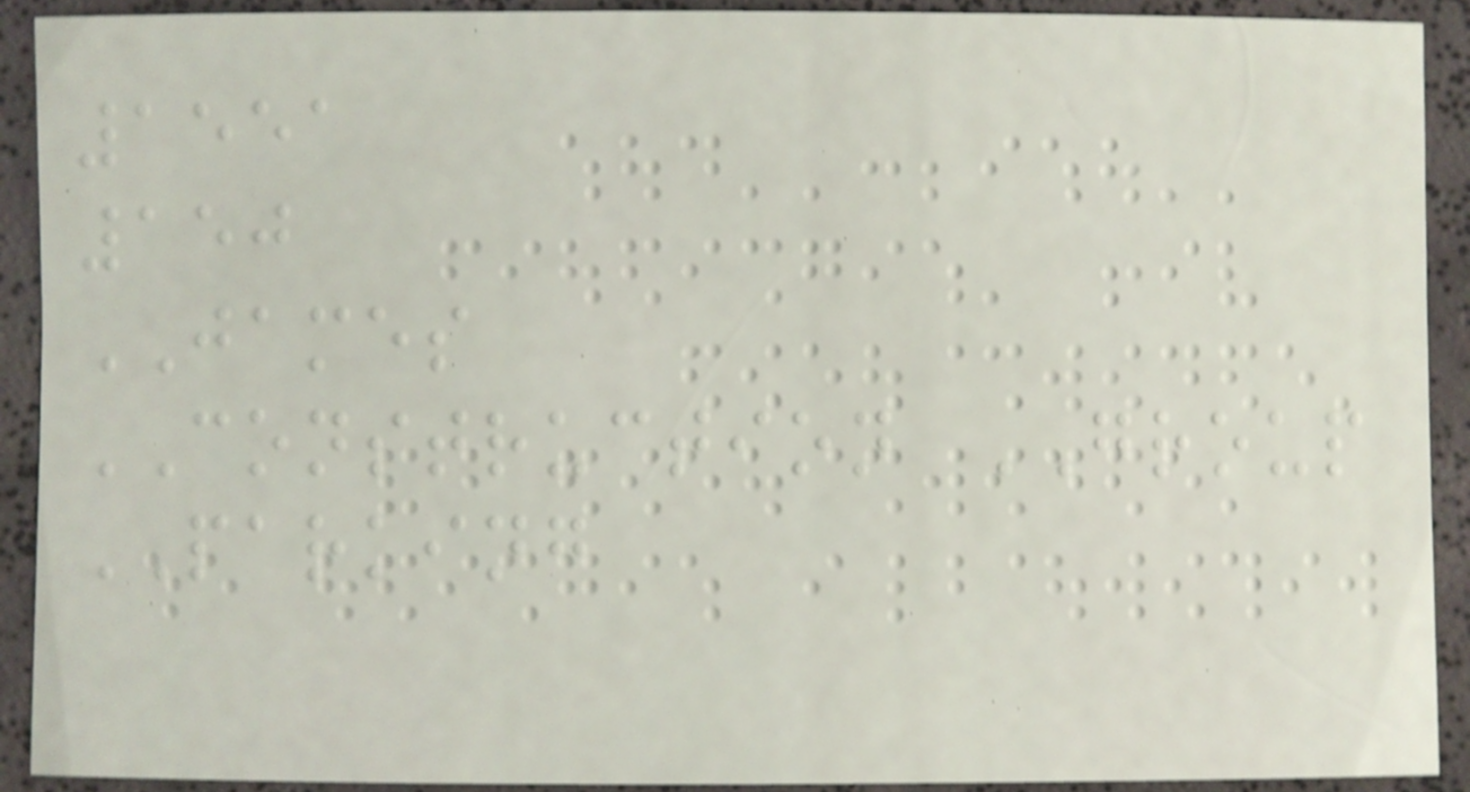1551
150
JAMES
CONSTRUCTION GROUP
PARKING
